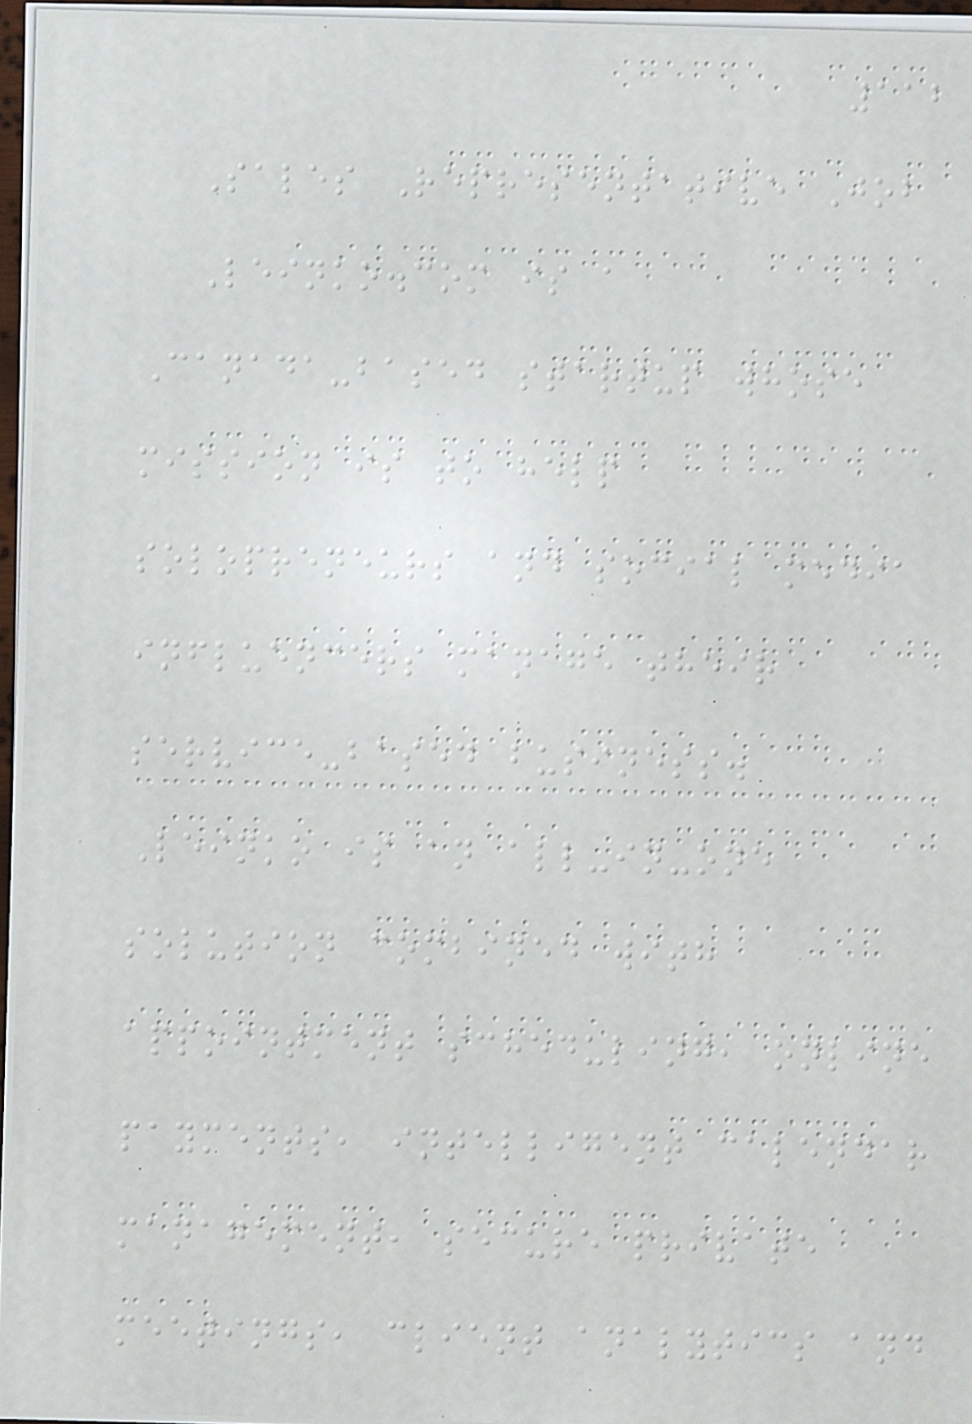112
Sales Representative Job
Leinko.com is a
Canada-based startup whose
mission is to help
solopreneurs and social media
influencers manage their
service-based business.
Leinko is an all-in-one
solution combined with
appointment scheduling, online
payments, intelligent calendar
management, secure private
meetings, client analytics and
